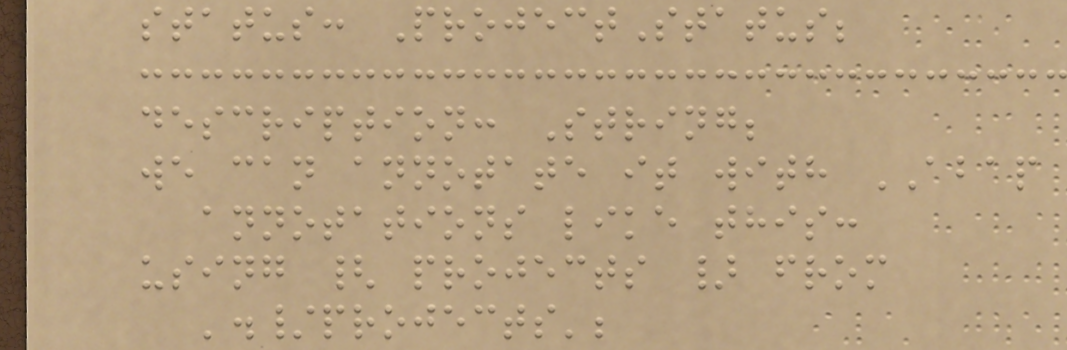status: ProjectStatus;
description: String;
we can annotate it with ABAP
annotations like this:
using { projects } from
'./projects';
